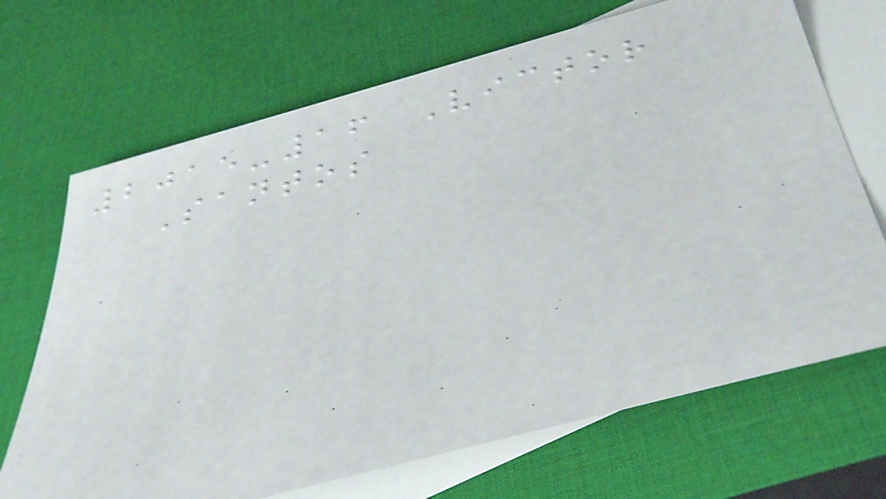2015-16 Victor
Santos
